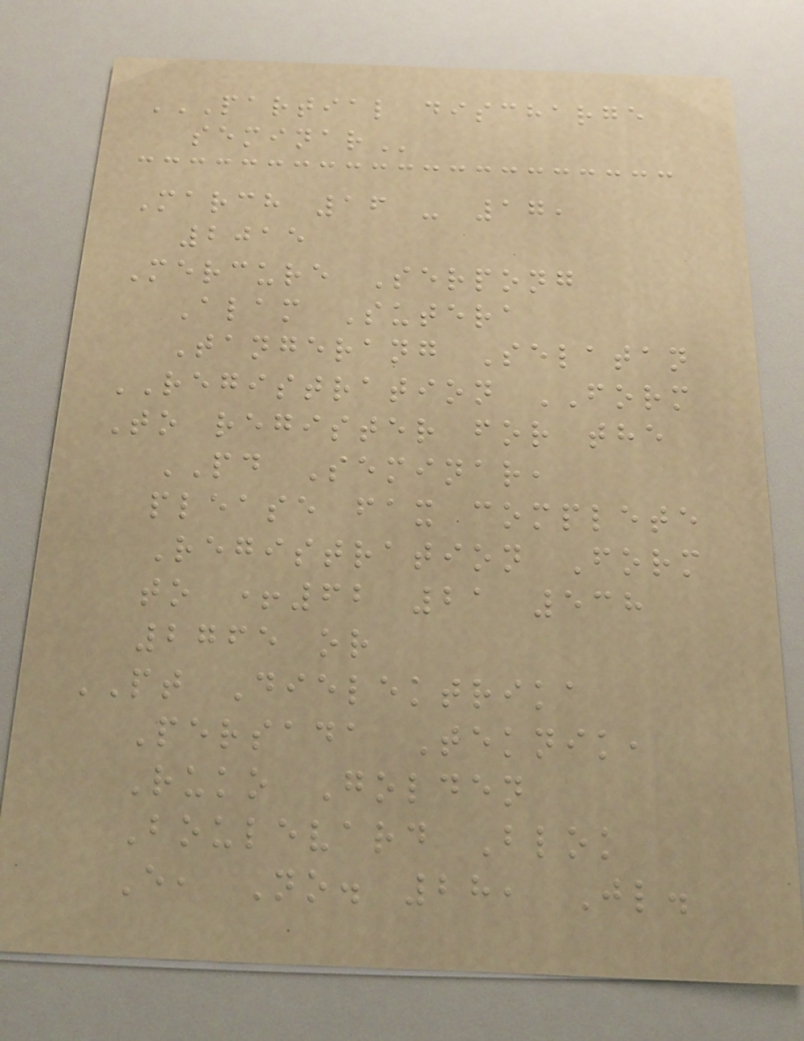PARTIAL DISCHARGE
SEMINAR
March 16 - 17,
2015
Mercure Serpong
Alam Sutera
Tangerang Selatan
REGISTRATION FORM
To register for the
PD Seminar,
please fax complete
Registration Form
to +62 21 538
2765 or
PT Dielektrika
Persada Teknik,
Ruko Golden
Boulevard Blok
E, No. 28, Jl.
